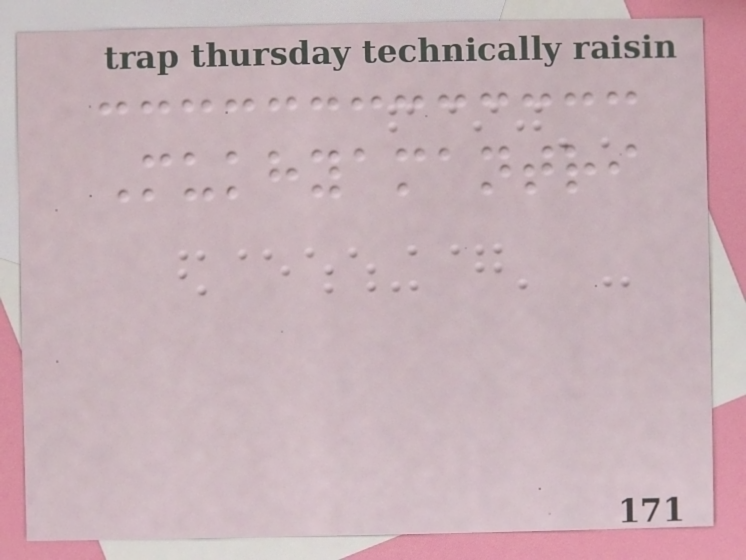Mukhyamantri
